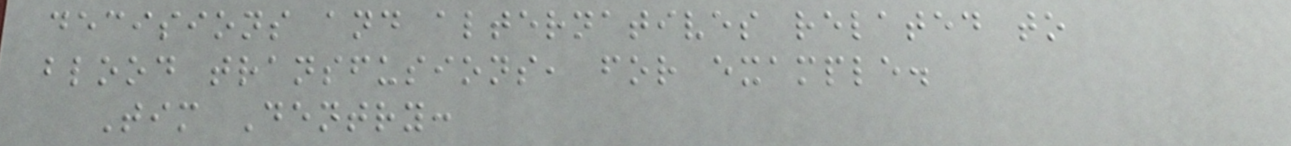decisions and alternatives related to
blood transfusions, for example.
Tim Dentry:
